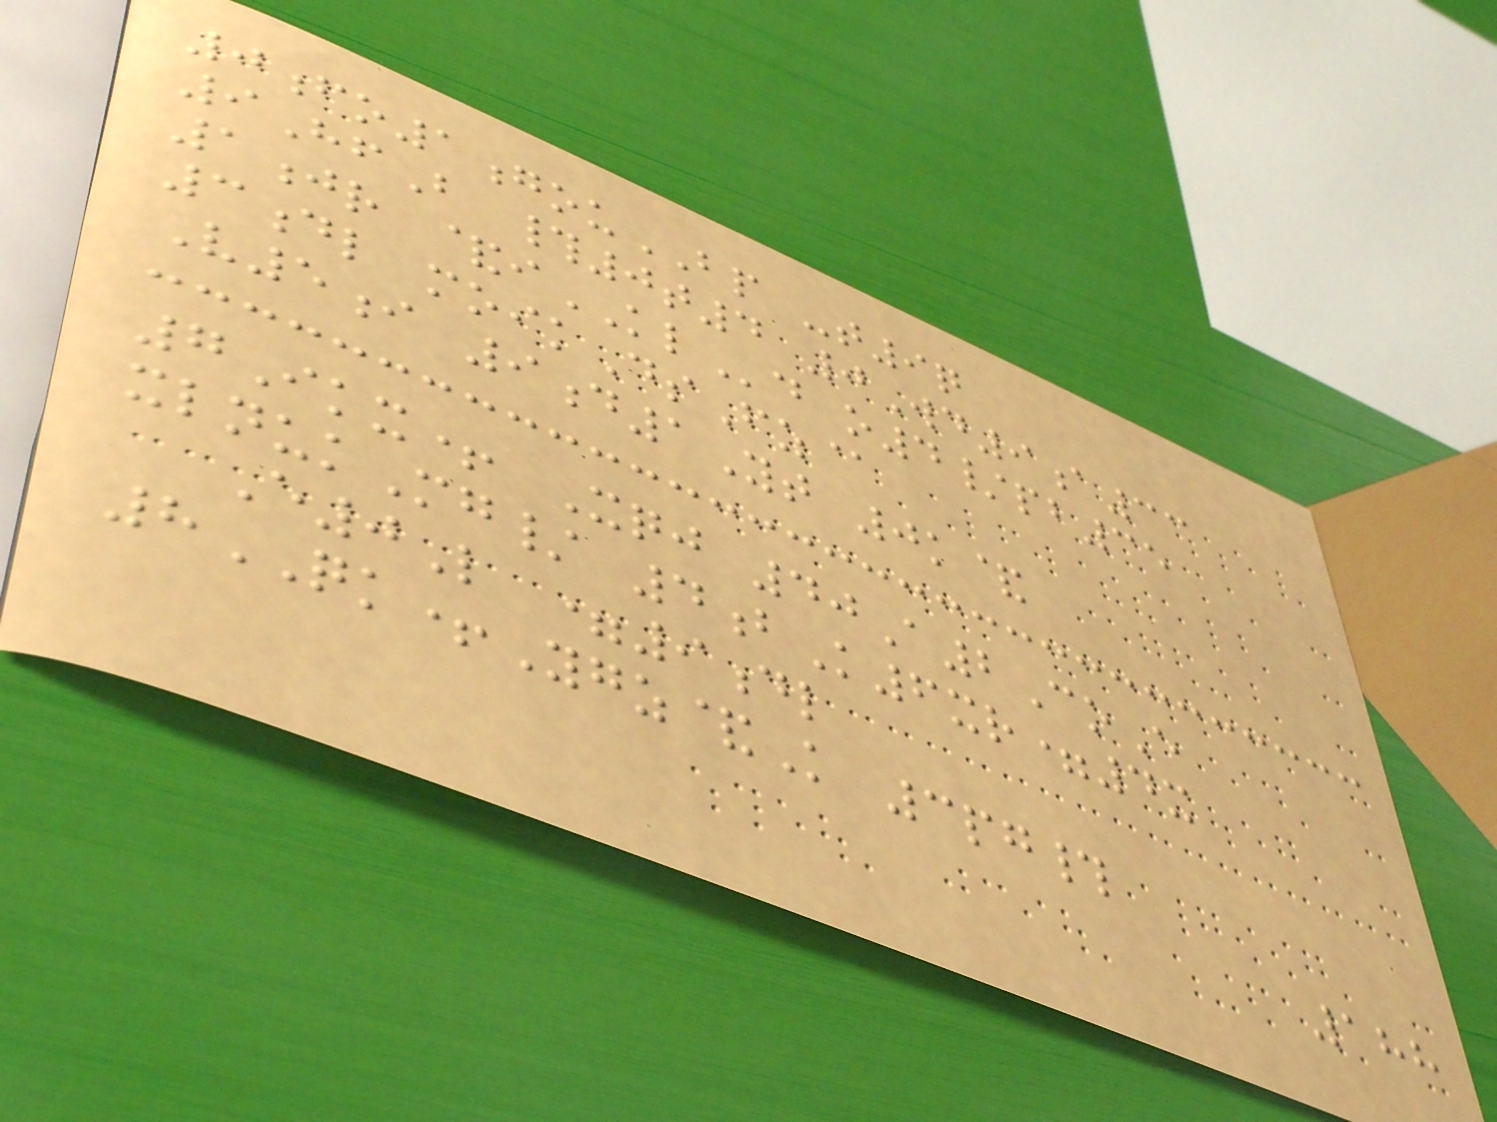0fo1gouBP -t9q
9HfB #0t4 0Wd9a33
1jr &iKLd o4/pb35
3dl moikDsFz@
V5i 9d1Yt 0k&
7Ikx+ Xqj 40A2CoE
xlnukMg/ 4bK6xr=4x
E0L =9dl
8QK+Ygz&K 3pg#
188
